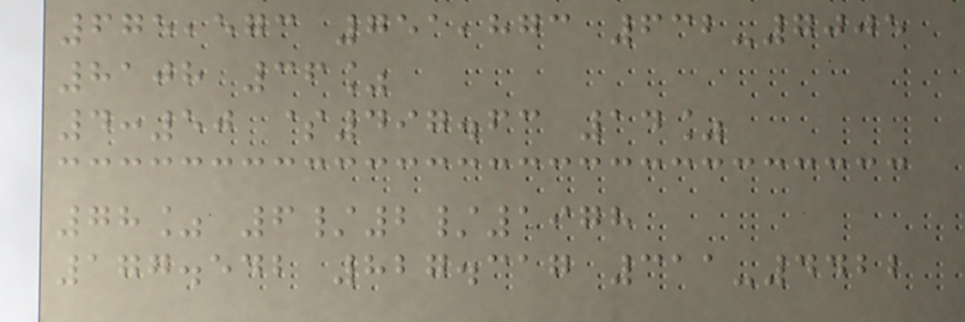675,573 751,873 632-7005
8108 36%
4:50 $497.63 14%
78% 6/2/1978
177.542 827.317 311-4422
